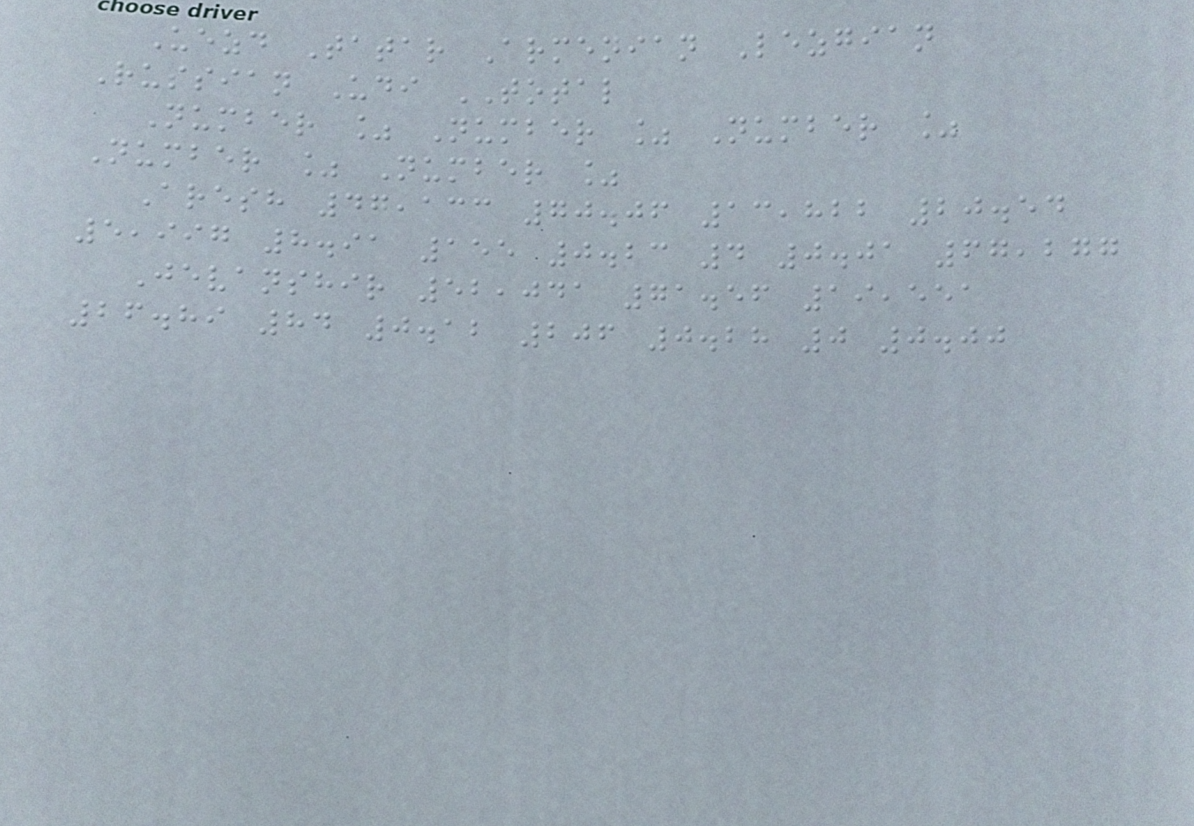Uezd Tatar Armenian Lezgian
Russian Udi TOTAL
Number % Number % Number %
Number % Number %
Aresh 47,133 70.06 13,822 20.54
5,997 8.91 155 0.23 4 0.01 67,277
Jevanshir 52,041 71.56 19,551
26.89 84 0.12 206 0.28 0 0.00
